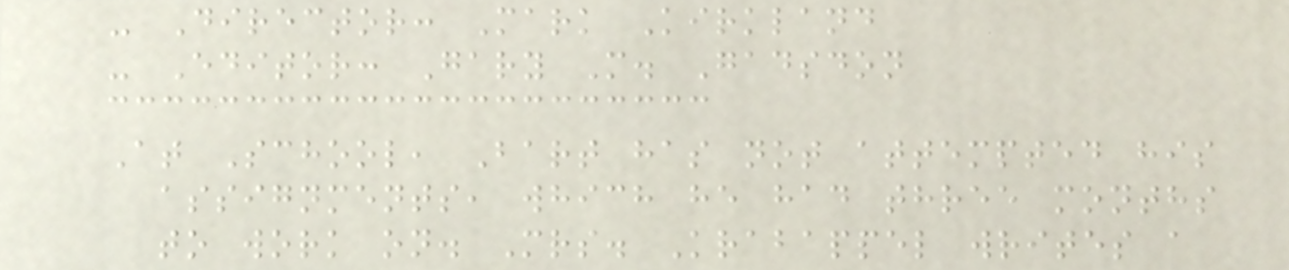- Director: Mark Kirkland
- Editor: Gary M. Gadsdon
At School, Bart has not attempted his
assignments, which he had three months
to work on. Mrs. Krabappel writes a
